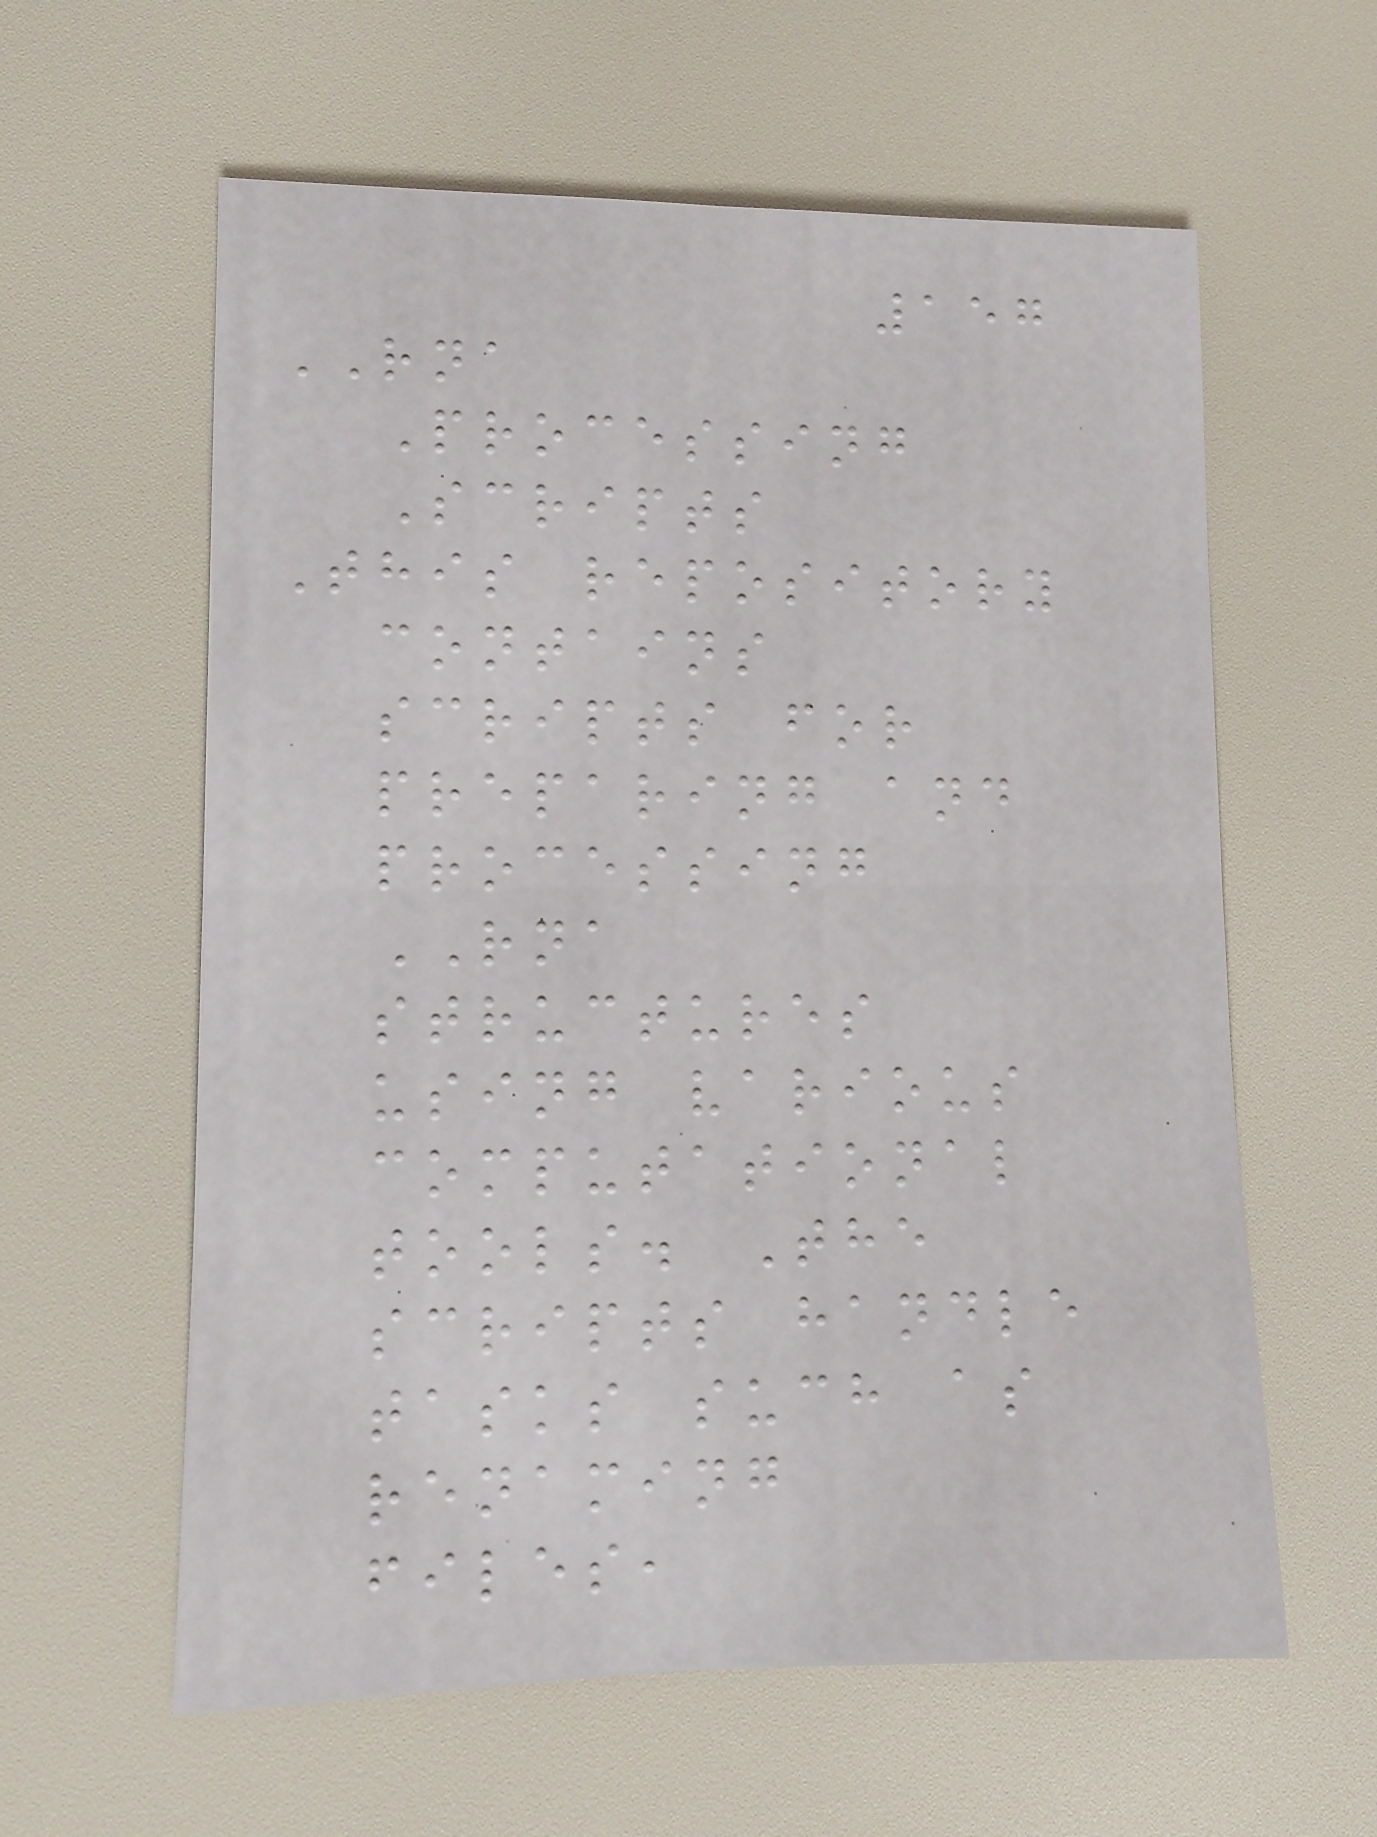157
RNA
Processing
Scripts
This repository
contains
scripts for
preparing and
processing
RNA
structures
using various
computational
tools. The
scripts handle
tasks such as
renaming
files,
